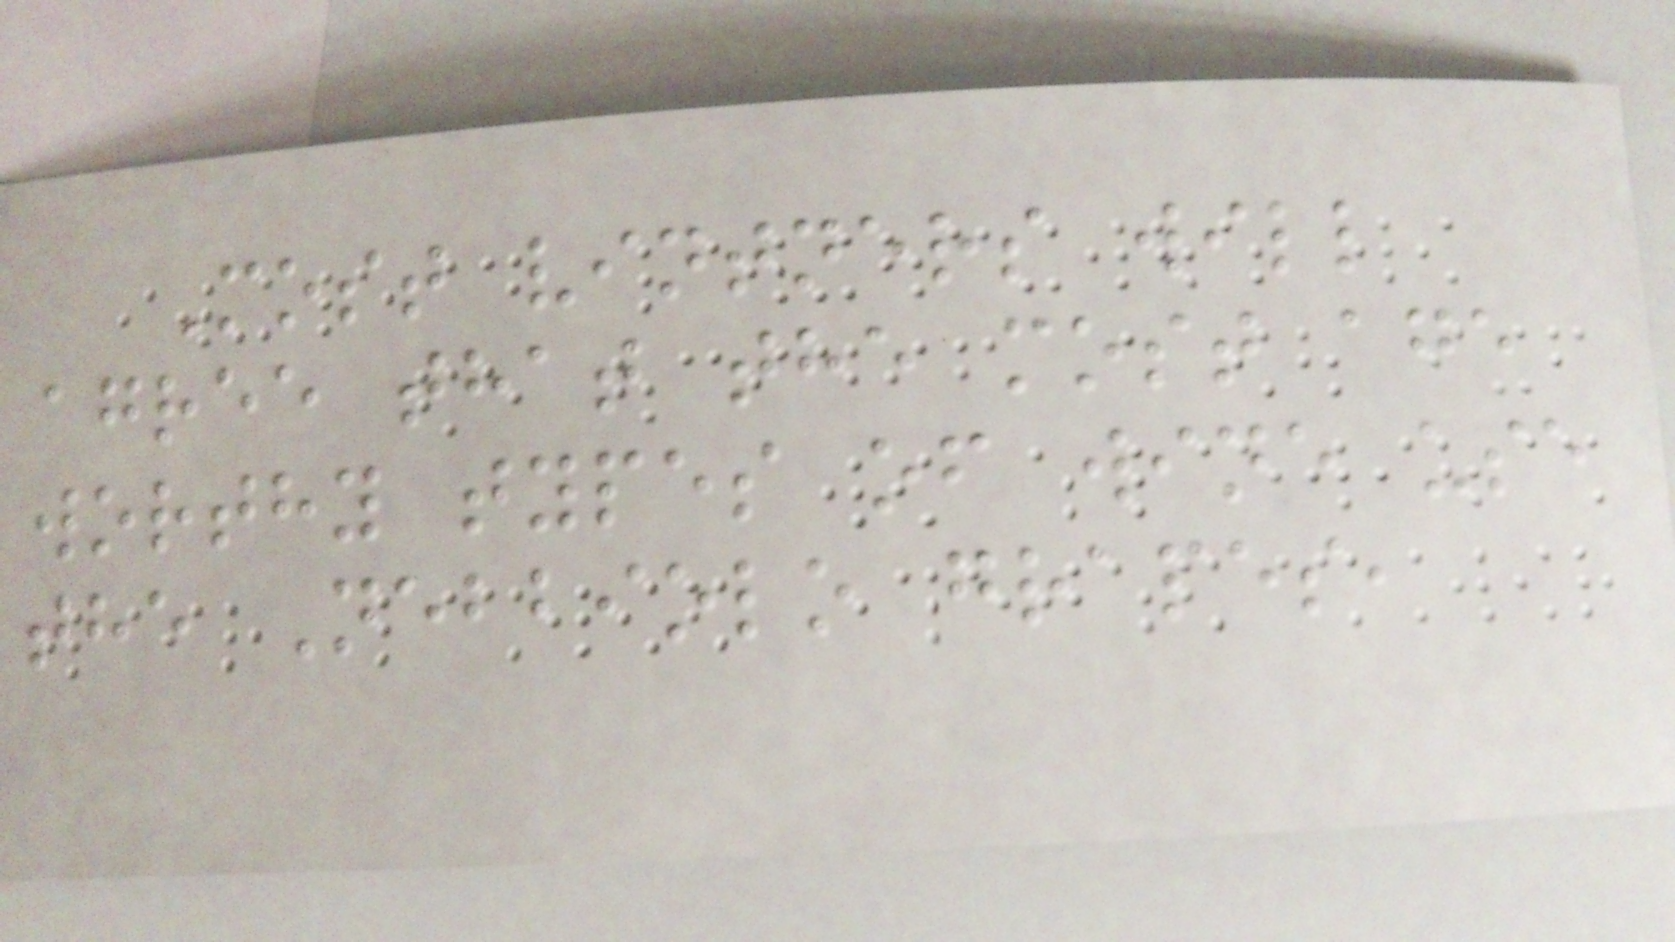Most vintners will
agree that the most age
worthy types of wine use
the Nebbiolo grapes,
